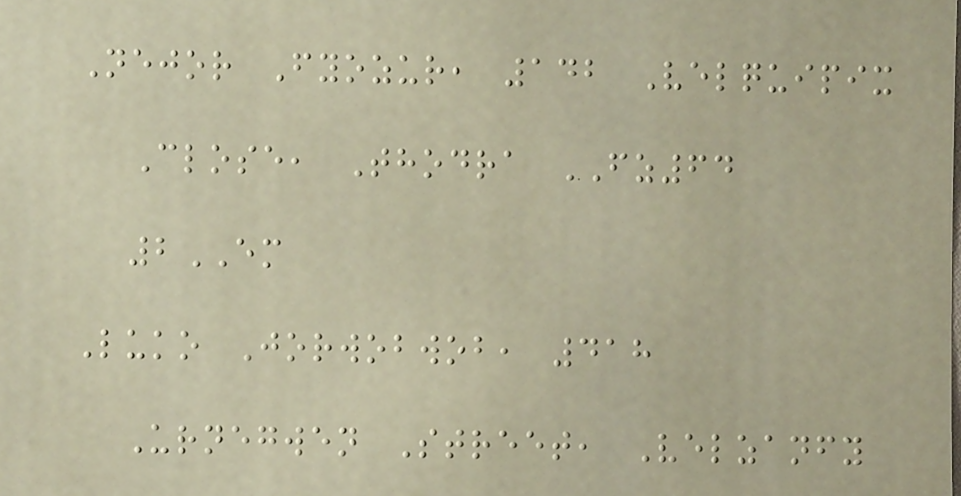Nejor Fyozur, 142 Velquipix
Close, Thodra FZ64
2EM
Luko Jorwobwob, 418
Urnegwen Street, Velzanfy
